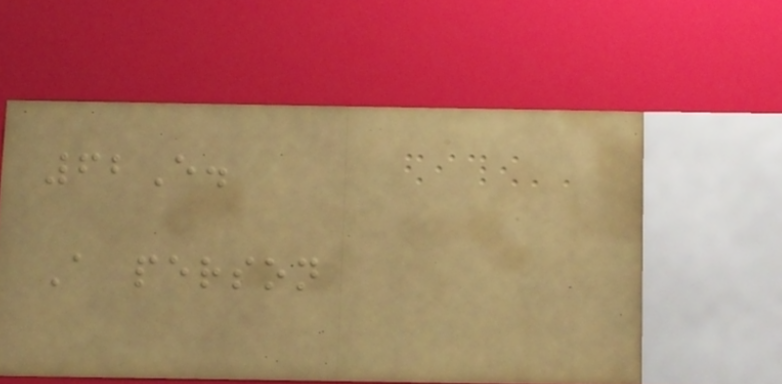62E.
A person
